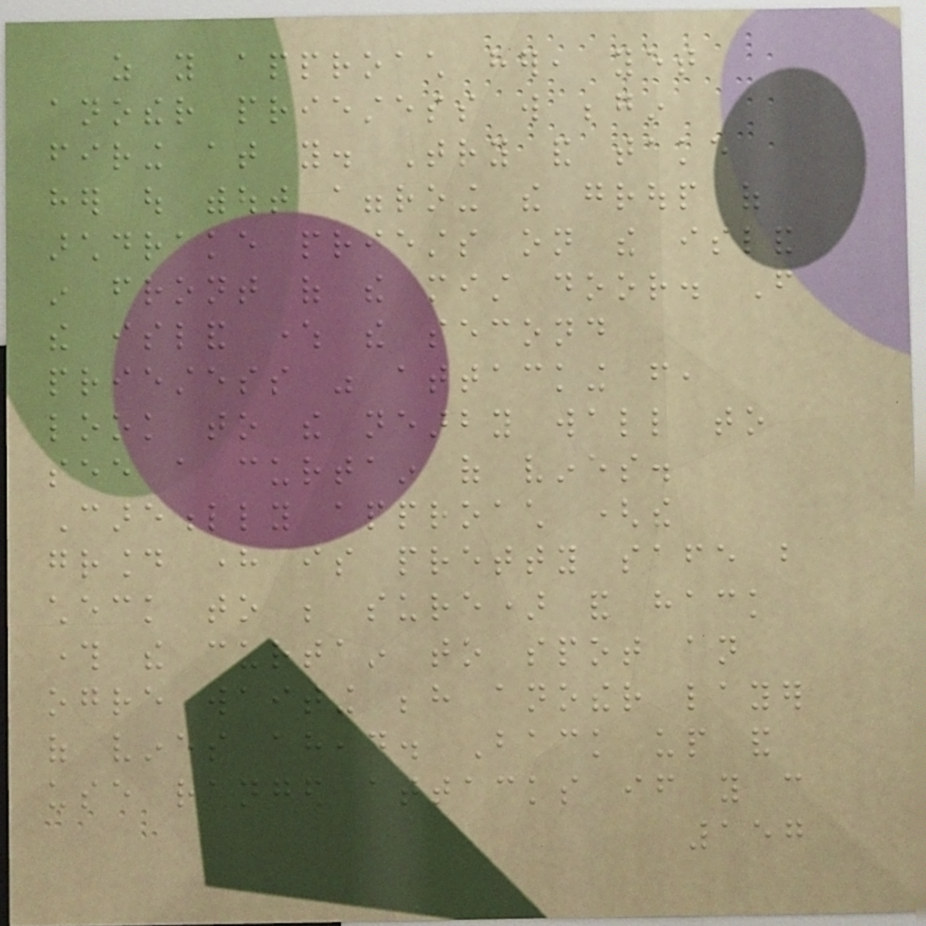as you approach her, yet
another priestess will begin
firing at you. Try and take
her out without aggroing the group of
archdrake priests on the island
in front of the mist door. From
the island where the second
priestess was attacking from,
look to the nearby wall to
see a curtain of vines.
Carefully approach (the
ground here is pretty safe but
check to be sure) and hack
through the curtain to spot an
ogre waiting behind another layer
of vines ahead. Back up and
use ranged attacks if you can
157
